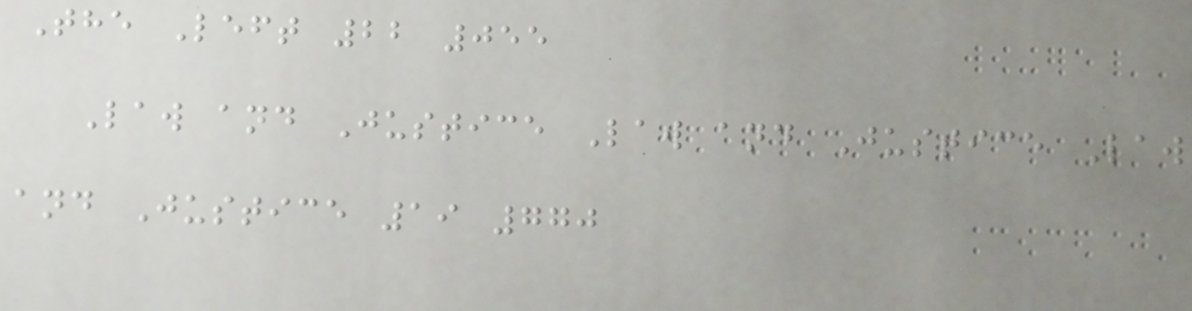The Left 22 055
Law and Justice Law and Justice Law
and Justice 19 770
